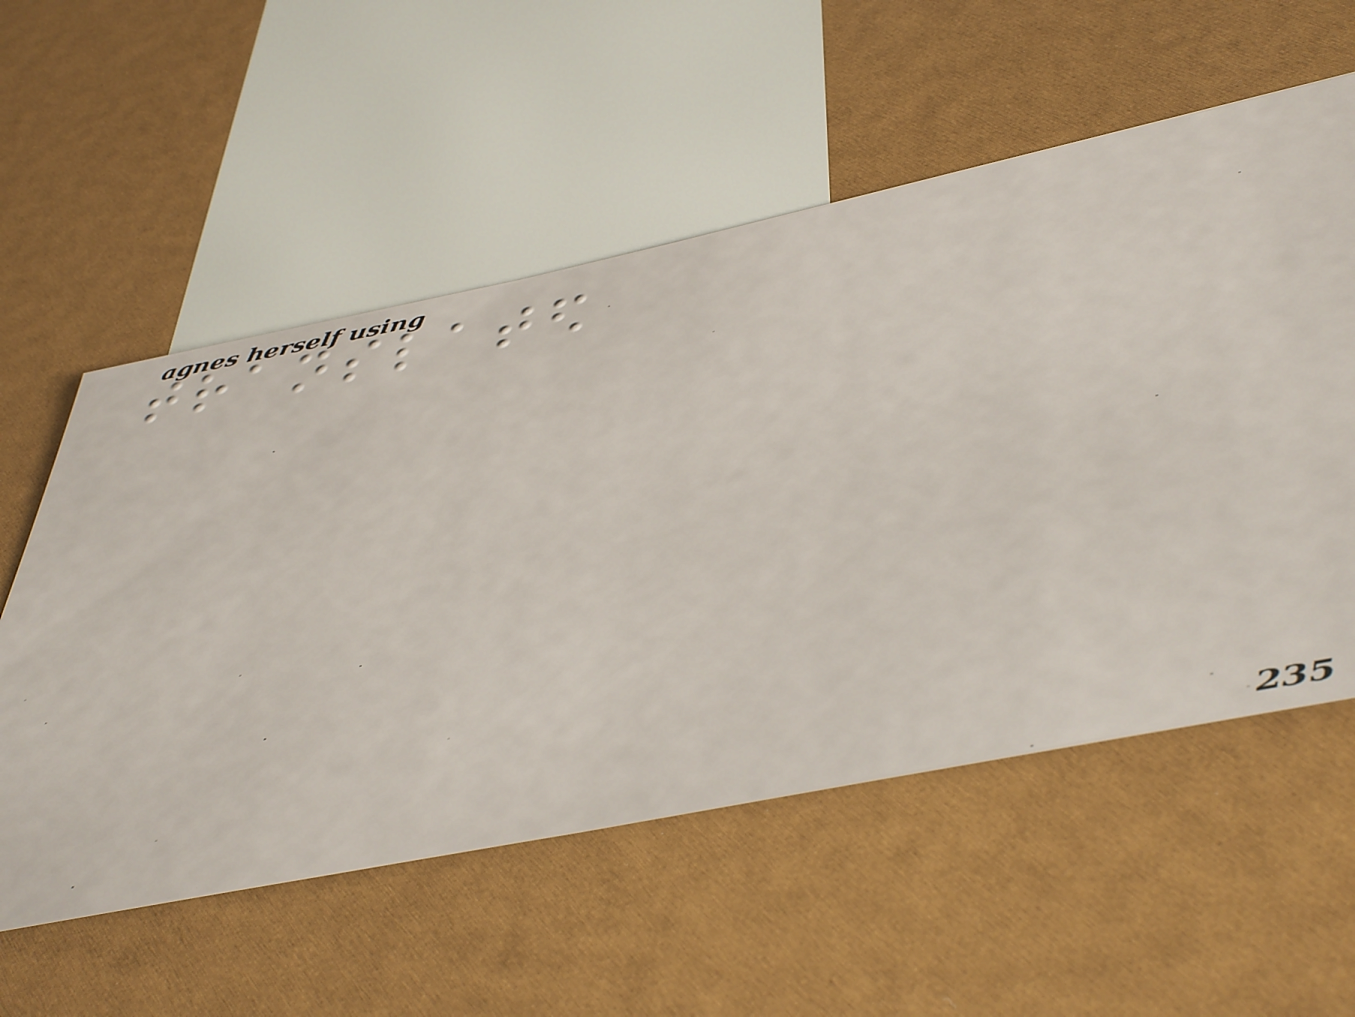translated
